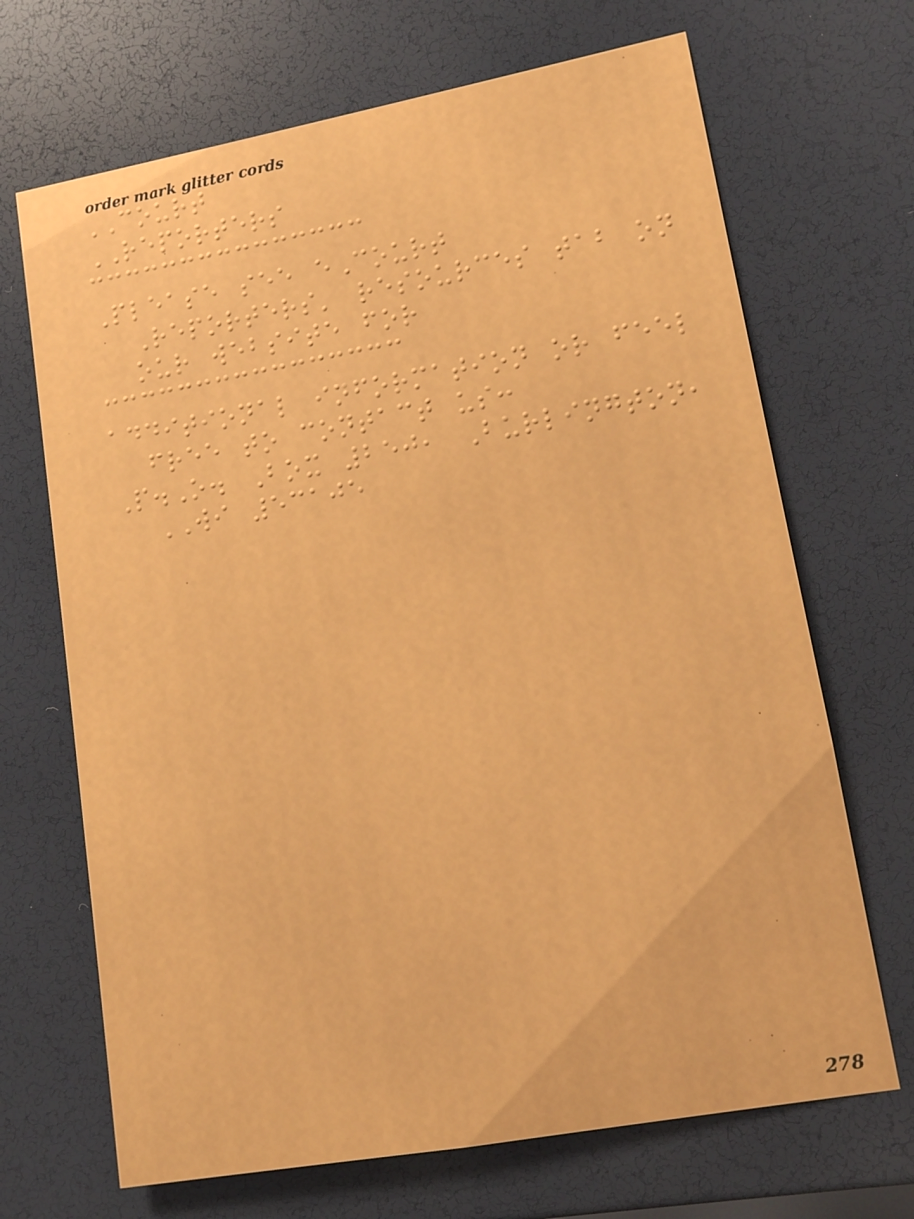COURT
REPORTERS
Please see eCourt
Reporters' resources tab on
our website for
additional information or feel
free to contact us:
P.O. Box 250, Burlington,
WI 53105
